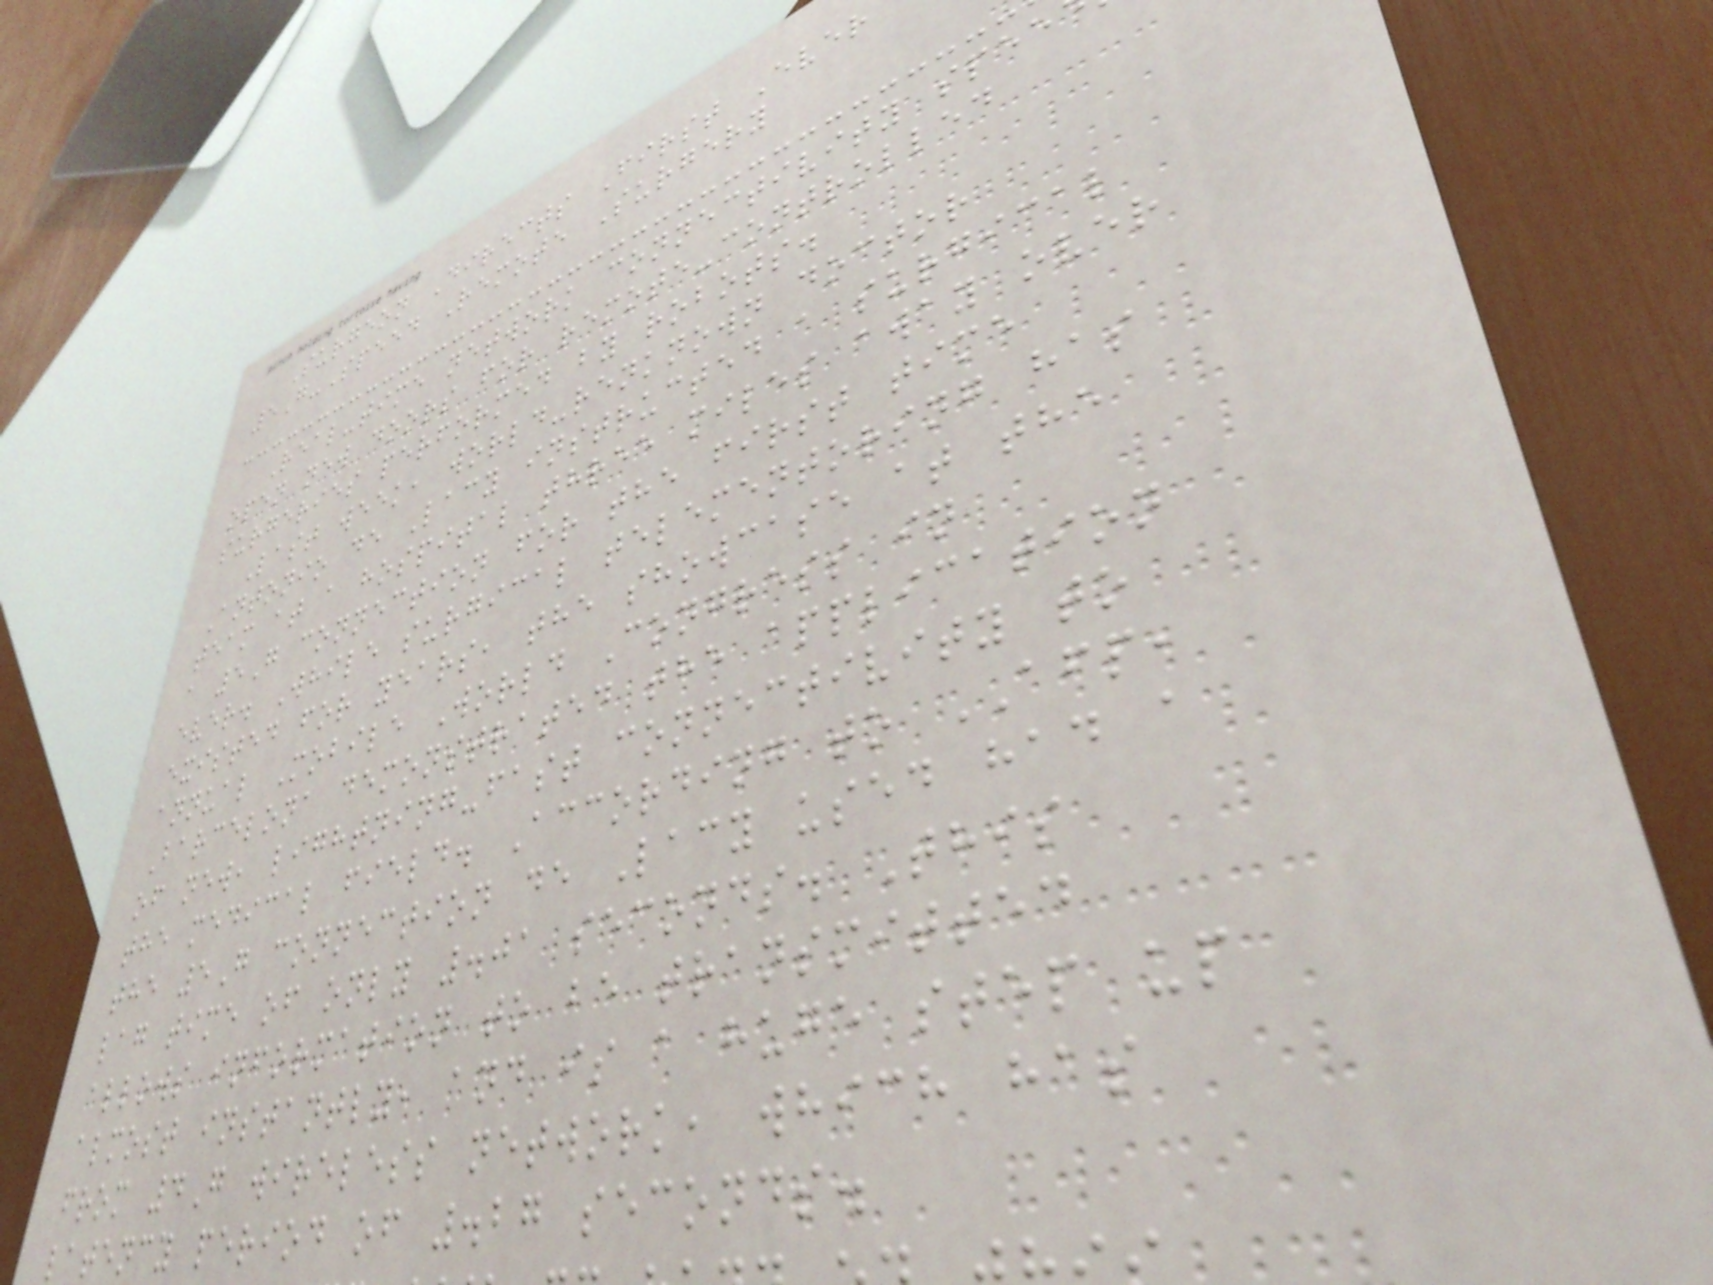Surgeon Directs First Ever
5G-Speed Remote Surgery
Real-time network connectivity spee
open new doors for remote-controlled
surgeries performed by robots.
Last week, world-renknown doctor
Antonio de Lacy instructed a surgical
team at a hospital three miles away over
a 5G connection for the first time
ever. While surgical telementoring has
existed for years, the showcase at the
annual Mobile World Congress in
Barcelona demonstrated the application
of new, lightning-fast connectivity to
the medical field. According to AFP,
the 5G connection de Lacy used had a
lag time of only .01 seconds. This
allows information to be transmitted
almost instantly, and is a huge step up
from 4G wireless network, which has
latency period of .27 seconds.
